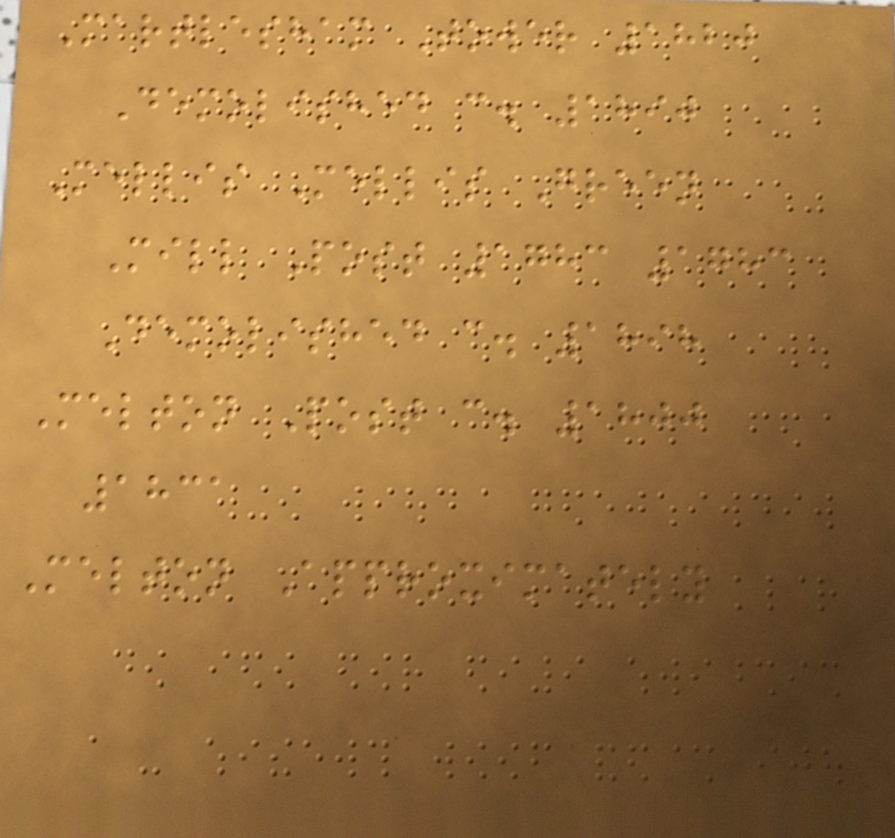Martlesham Tower 1820
Demolished c. 1890
Mellis Mellis Green
Mill Post 1783 1783
Demolished c. 1898
Melton Post c. 1800
1831
Melton Approximately
